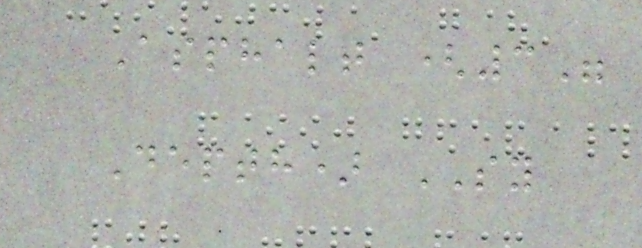Asphalt (3"
Depth) SY
